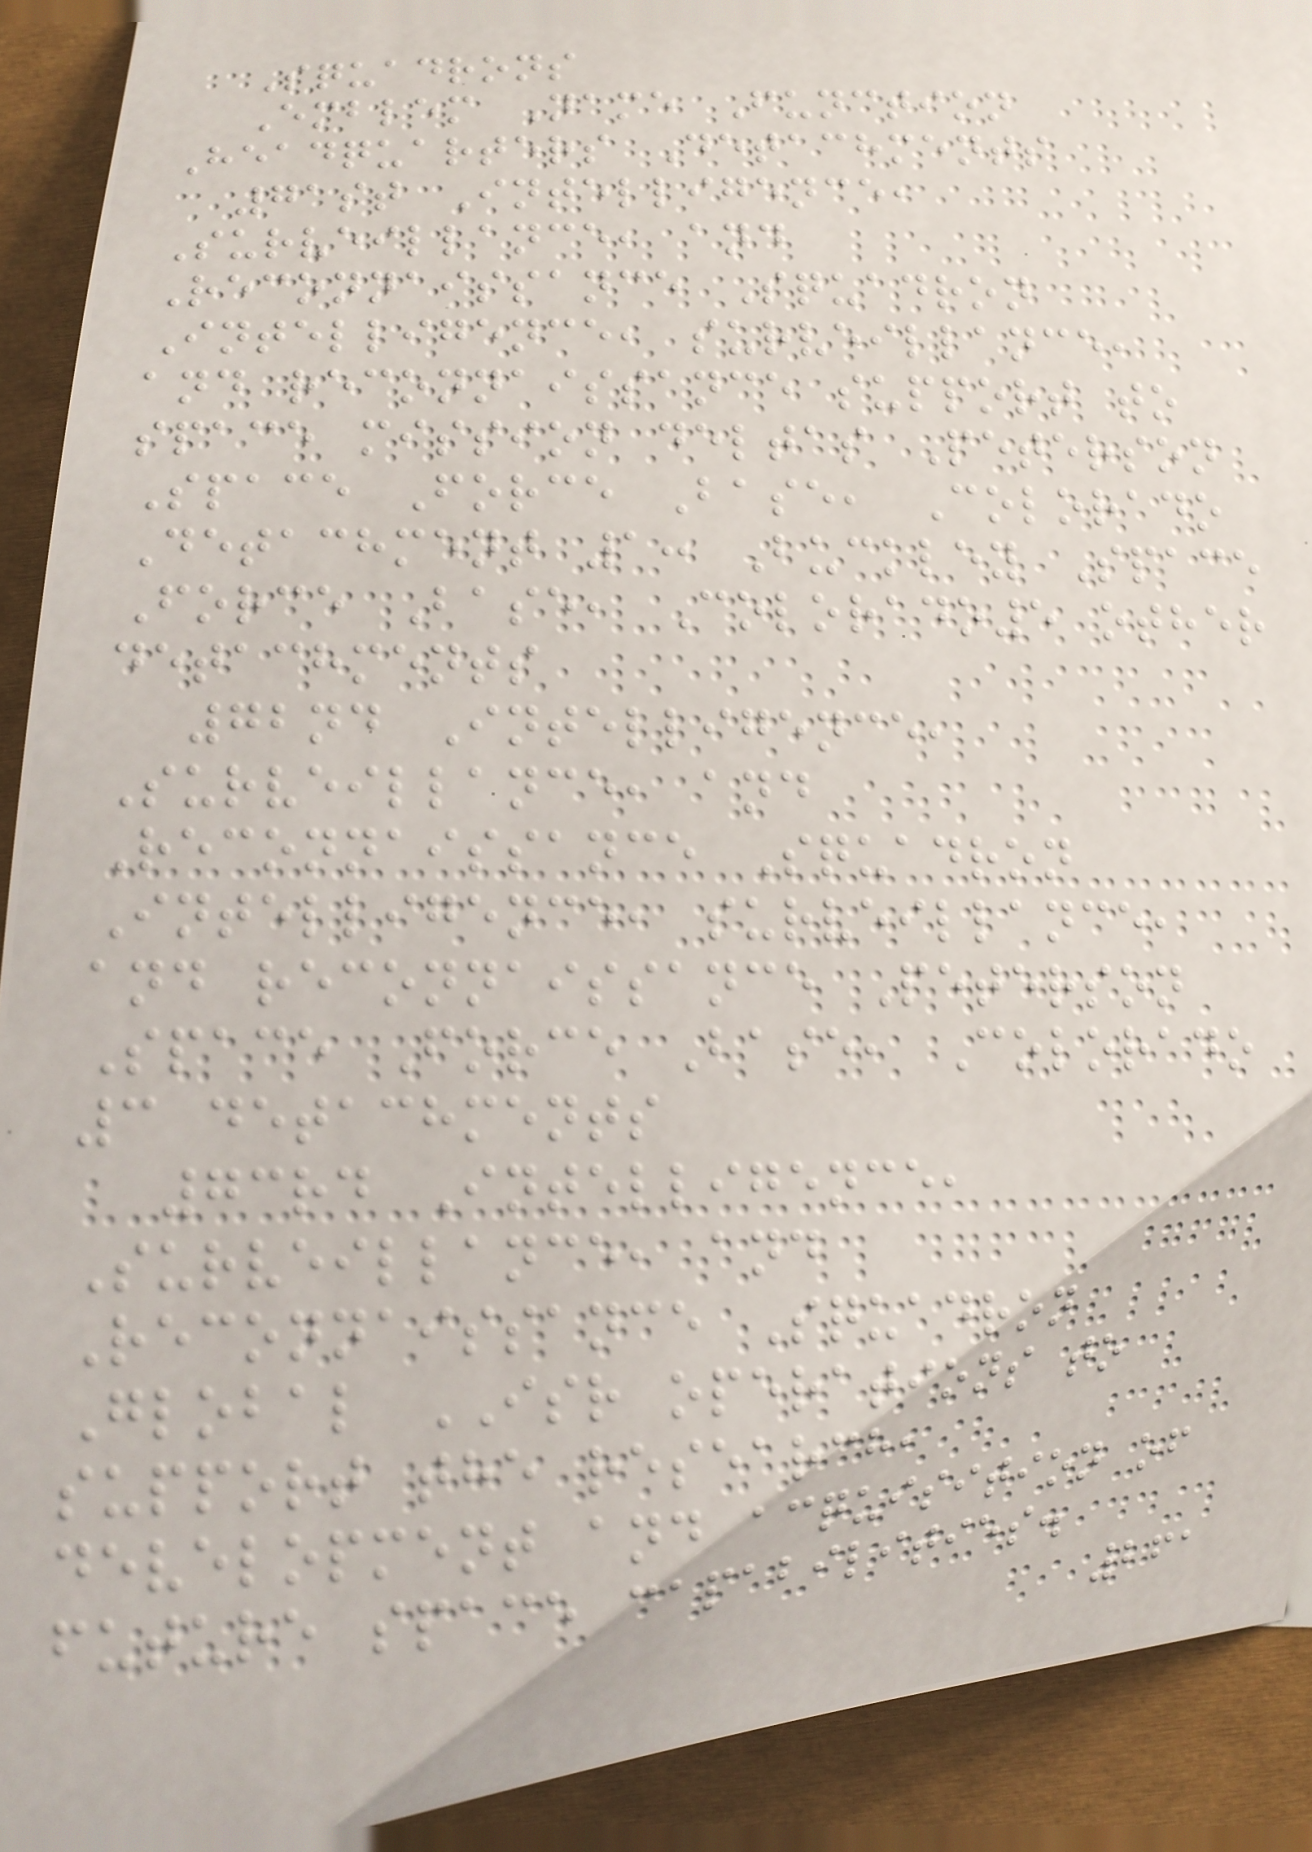Squadrons
Emblem Name Function
Headquarters Detachments
71st Intelligence,
Surveillance, and
Reconnaissance Squadron
Intelligence, surveillance,
and reconnaissance support to
space mission deltas Peterson
Space Force Base, Colorado
Detachment 1: Buckley Space
Force Base, Colorado5 other
detachments
72nd Intelligence,
Surveillance, and
Reconnaissance Squadron
Intelligence, surveillance,
and reconnaissance Peterson
Space Force Base, Colorado
3 detachments
73rd Intelligence,
Surveillance, and
Reconnaissance Squadron
Global ISR operations to
support the research,
development and acquisition of
future space capabilities.
261
